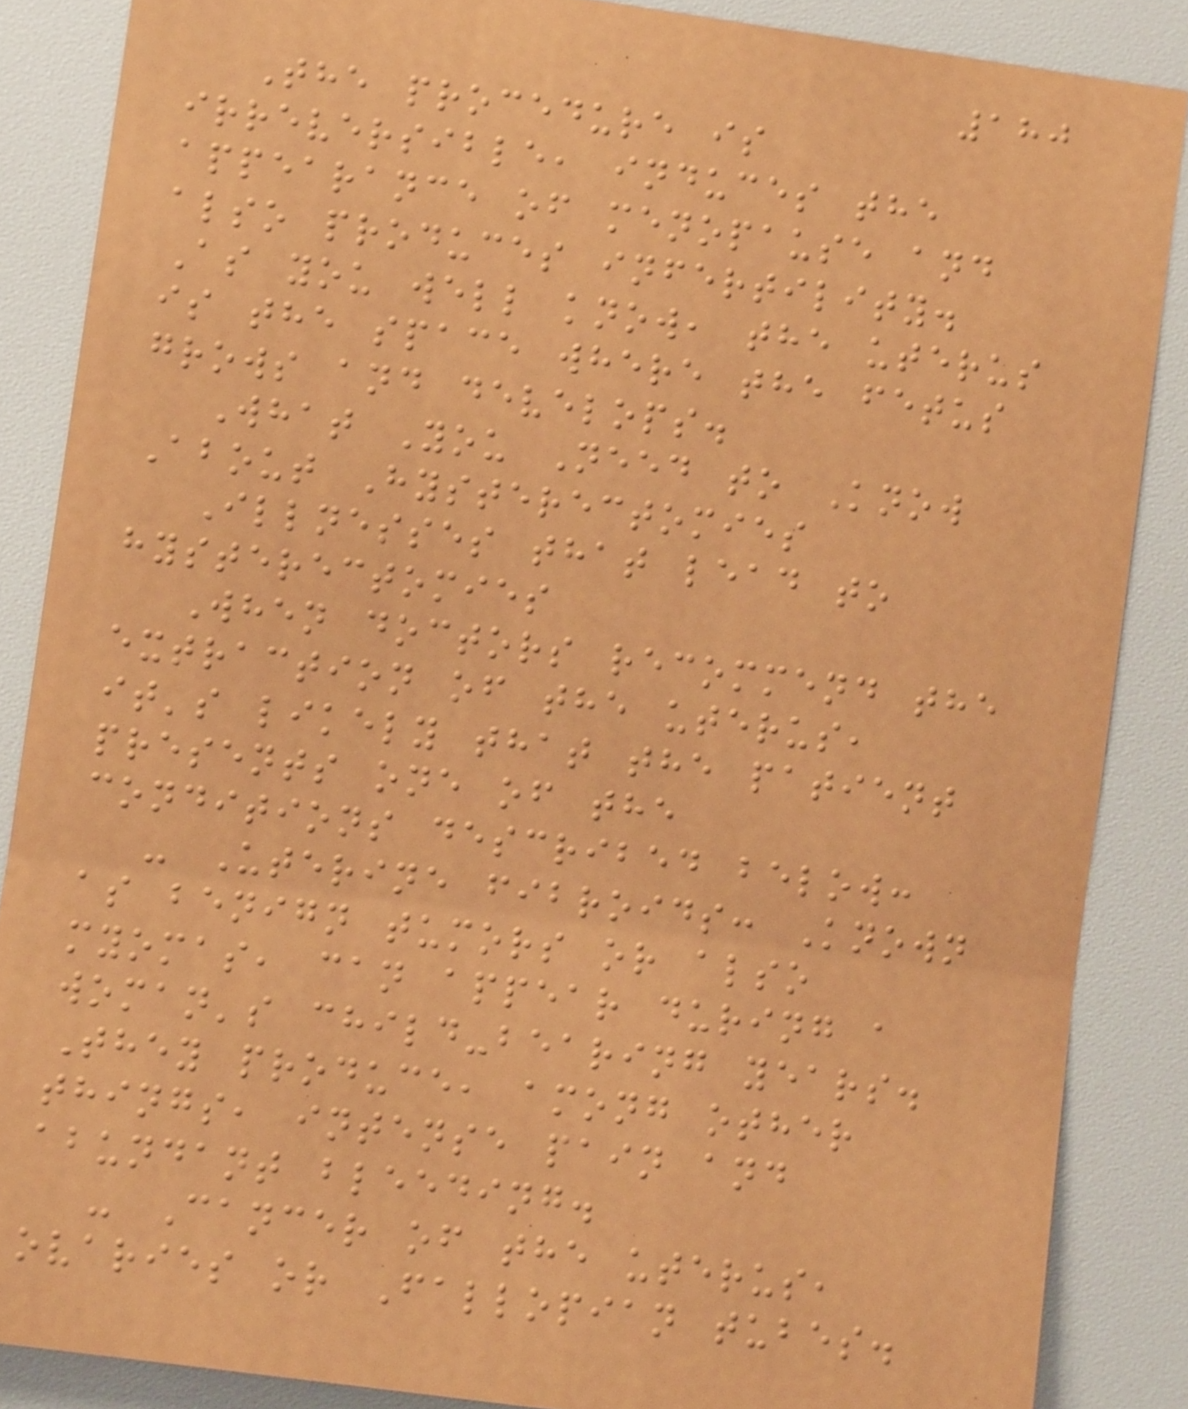180
The procedure is
irreversible, induces the
appearance of menopause and
also produces infertility.
As you well know, the uterus
is the space where the fetus
grows and develops.
What You Need to Know
About Hysterectomies
Illnesses that lead to
hysterectomies
When doctors recommend the
extraction of the uterus,
it's likely that the patient
presents one of the
conditions described below:
- Uterine fibroids: Known
as benign tumors or also
myomas, can appear during a
woman's child-bearing years.
They produce, among other
things, intense pain and
abundant bleeding.
- Cancer of the uterus,
ovaries or Fallopian tubes.
